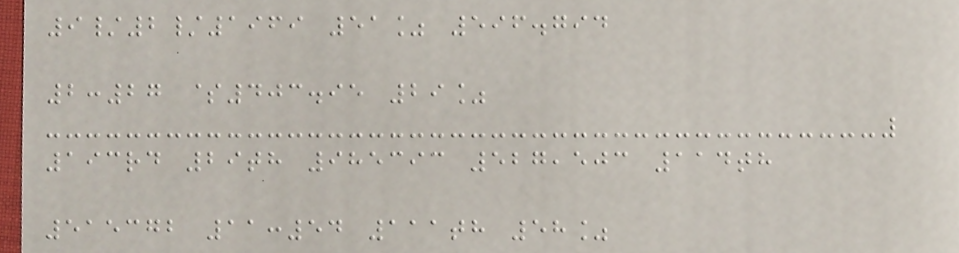9/2/1969 51% 596.794
2:27 $403.95 29%
193rd 29th 985393 527,503 114th
515372 11:54 111th 58%
